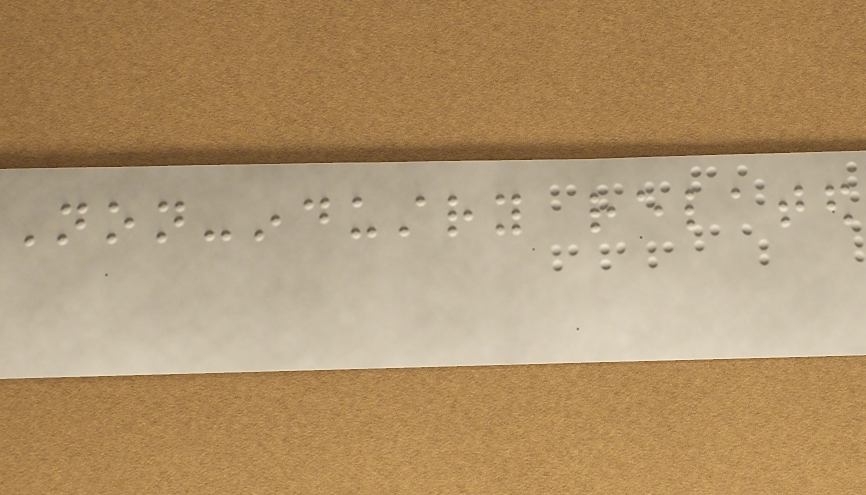Non-industry related
